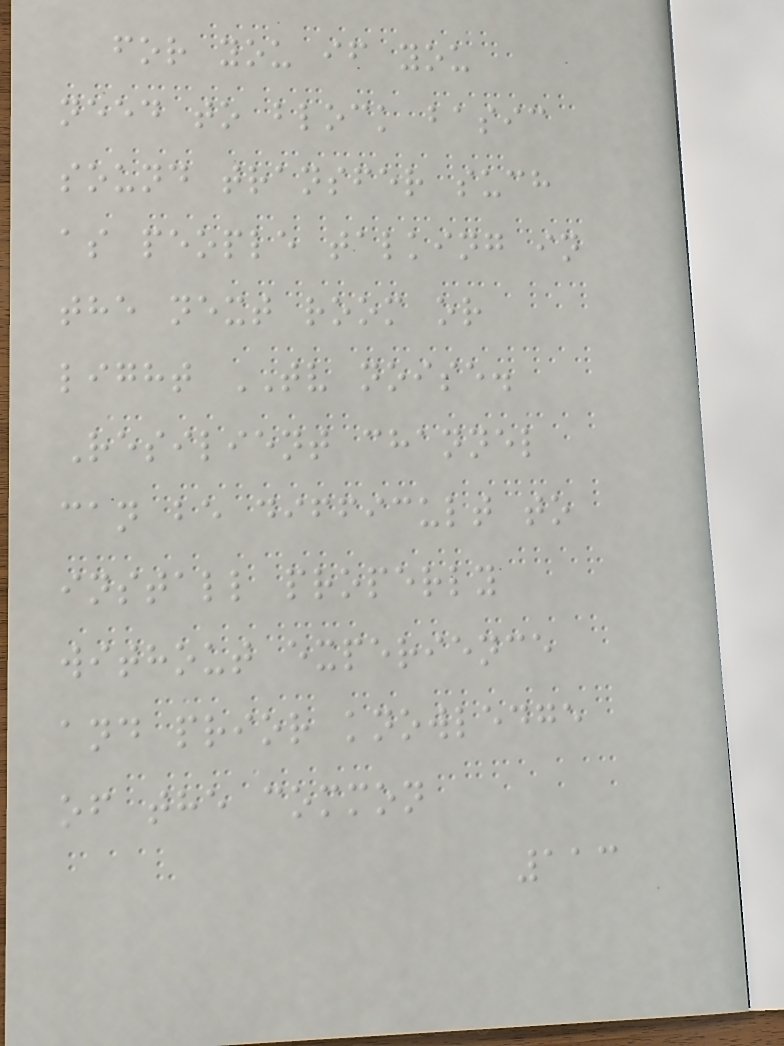for you if you
need to block basic
sound transfer such
as people talking in
the next room or
light TV noise.
Resilient channel
can be difficult to
install properly
without experience
and prior knowledge
of the common
113
